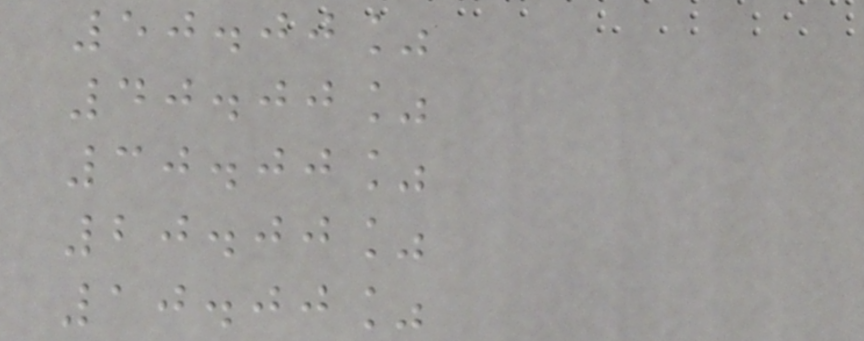50.00%
40.00%
30.00%
20.00%
10.00%
